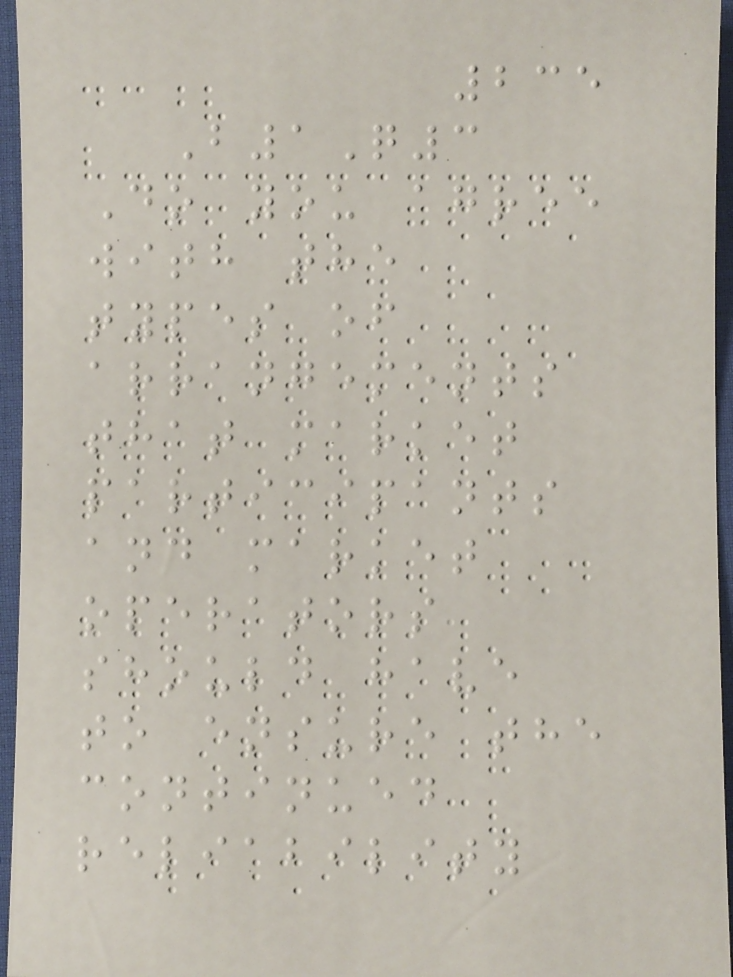235
B1Q3
Do you agree
with the
types of
arrangements
that market
participants
and market
operators
should have
to ensure the
continued
reliability
